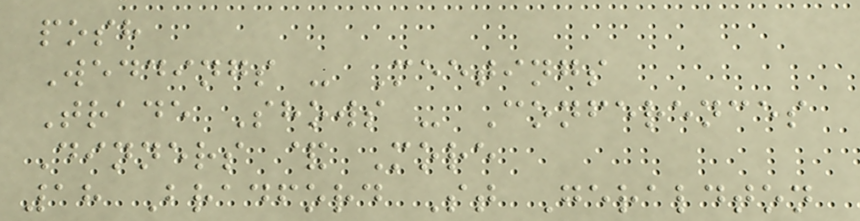posh
Weddings - Meetings
Trade Shows - Conferences
Dinners & More
18 Bradford St Geraldton
